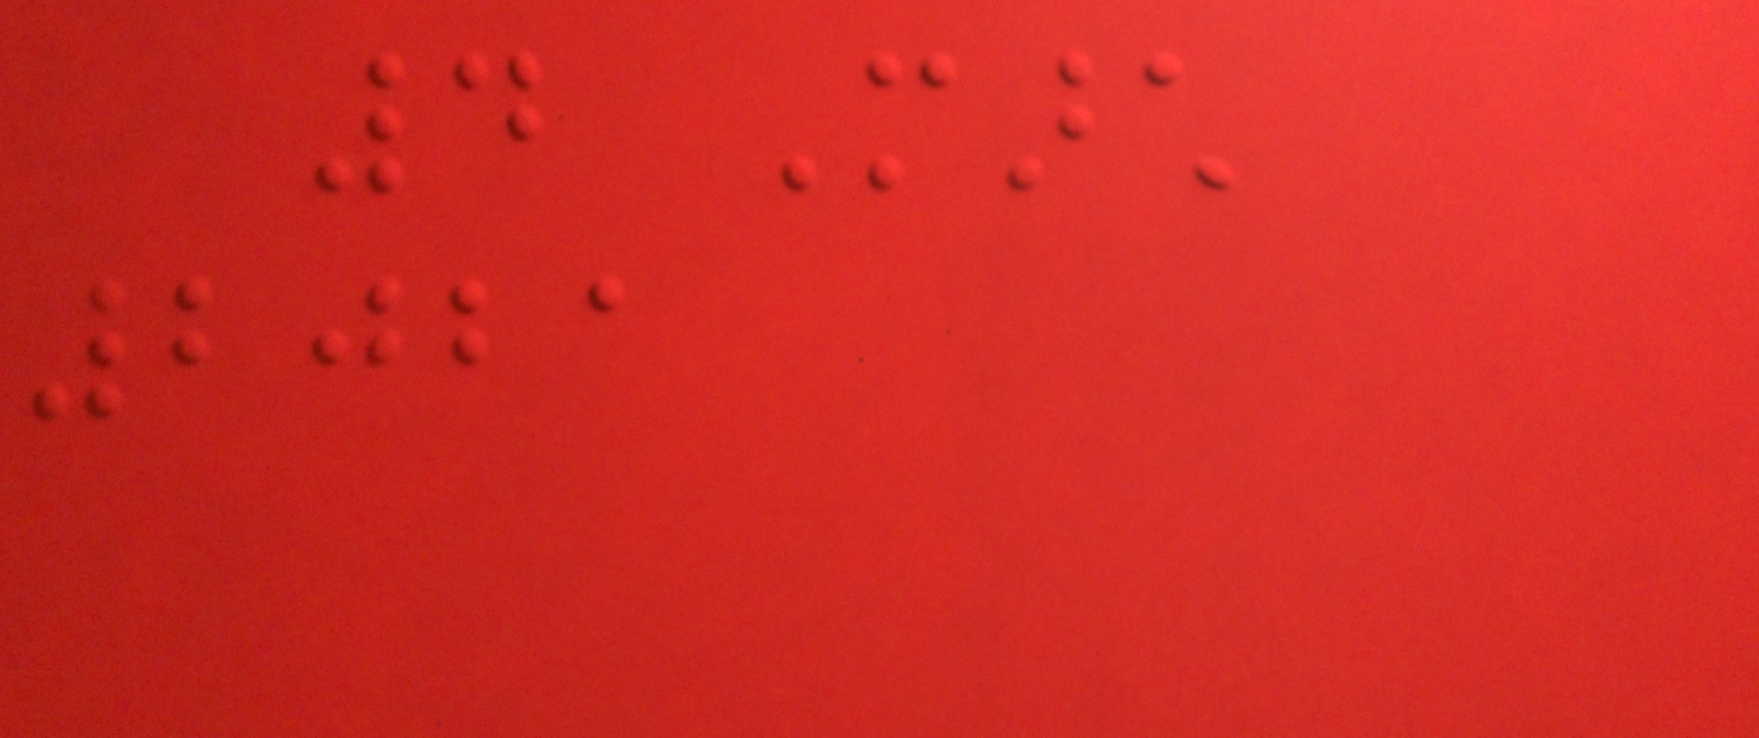4 March
2021
